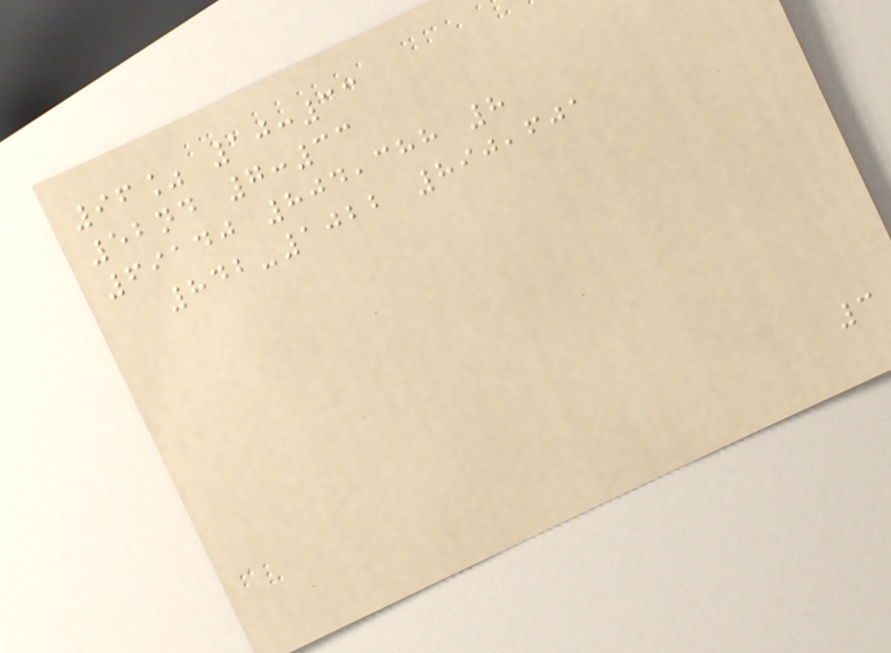96% 10:33
52nd 7:33
69140 804,388 8
842-1022 890,601
3
